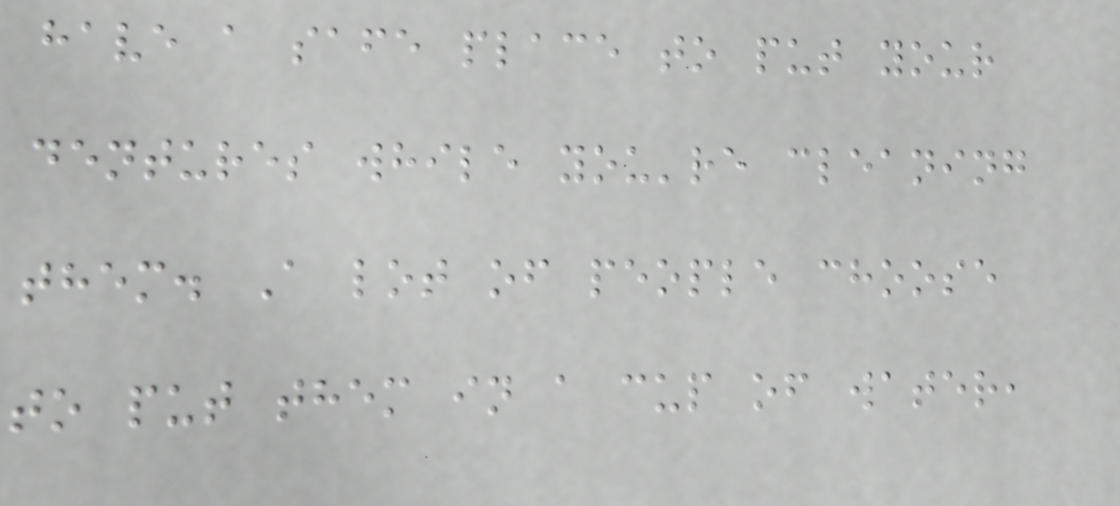have a safe place to put your
dentures while you're cleaning
them. A lot of people choose
to put them in a cup of water,
